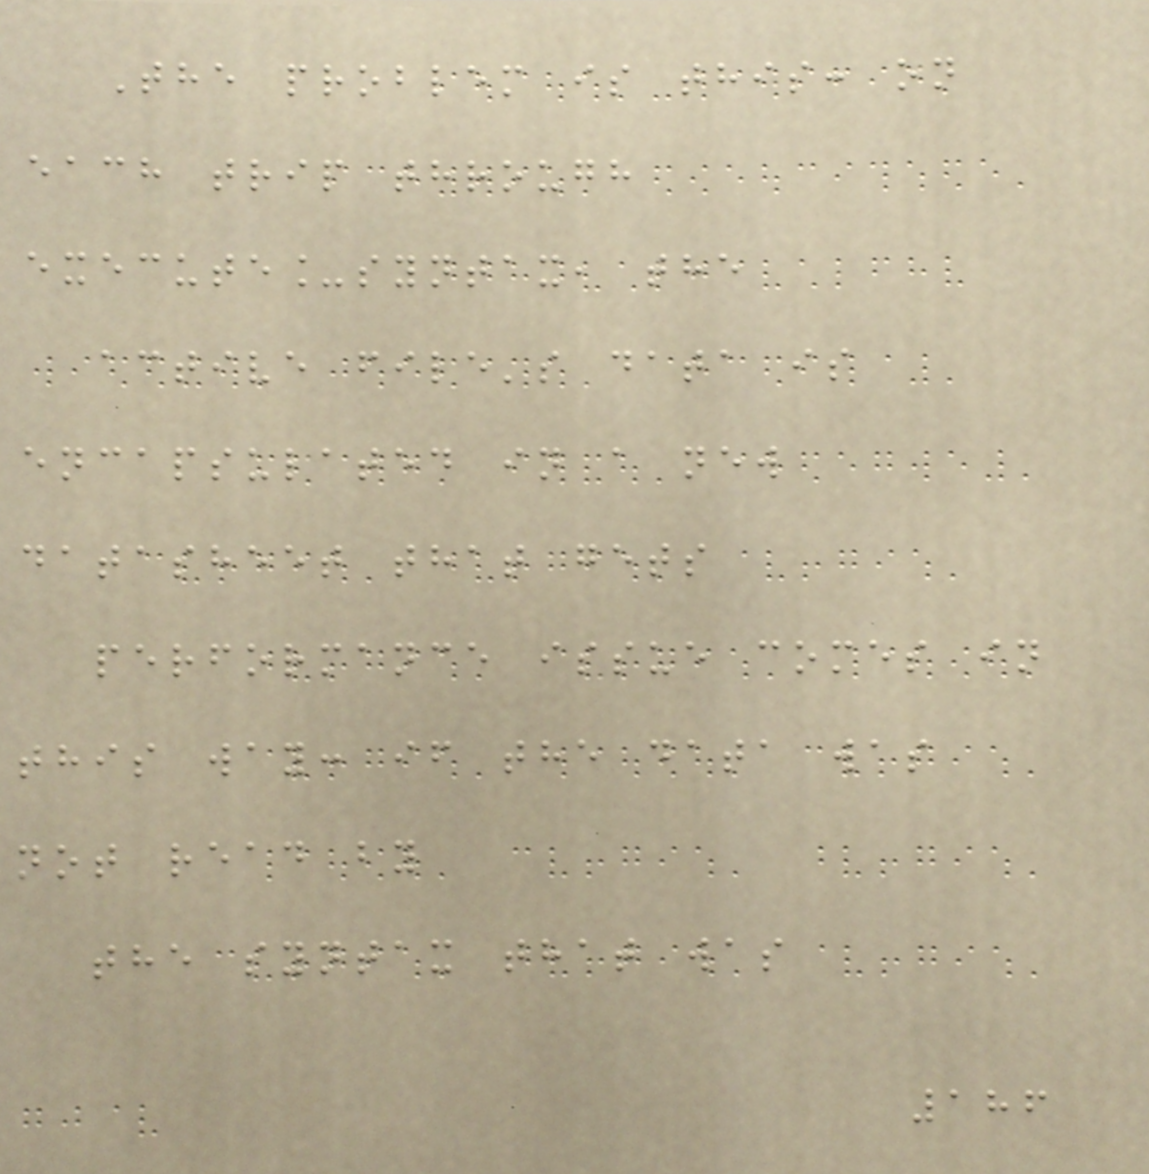The problem is this: on
each trip through
execute_syntax, the
active file's data is
encapsulated in a new
datasheet that gets
performance issue comes in
this way: if the data was
not read by
the syntax that was
186
